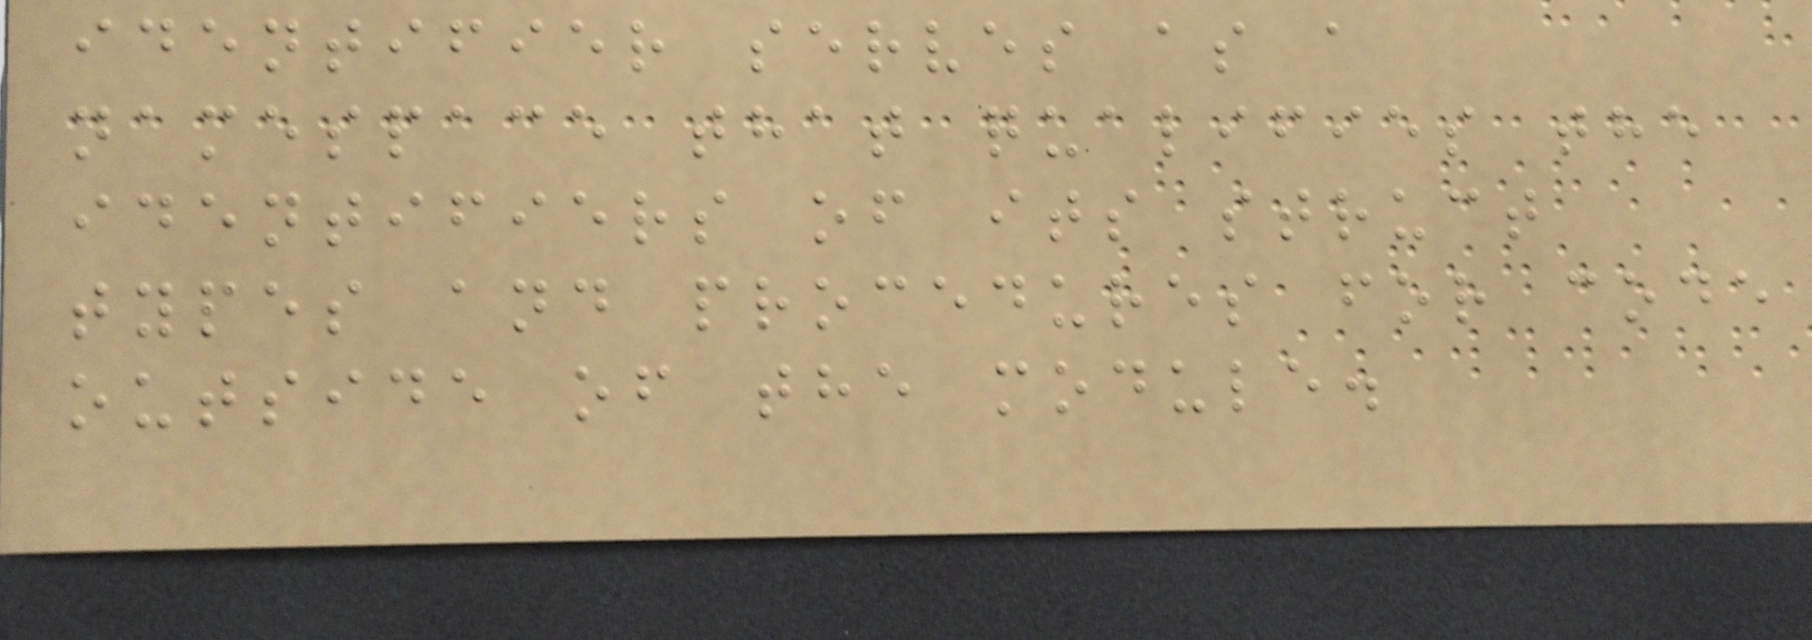identifier serves as a
namespace that qualifies the
identifiers of its struct
types and procedures for code
outside of the module.
